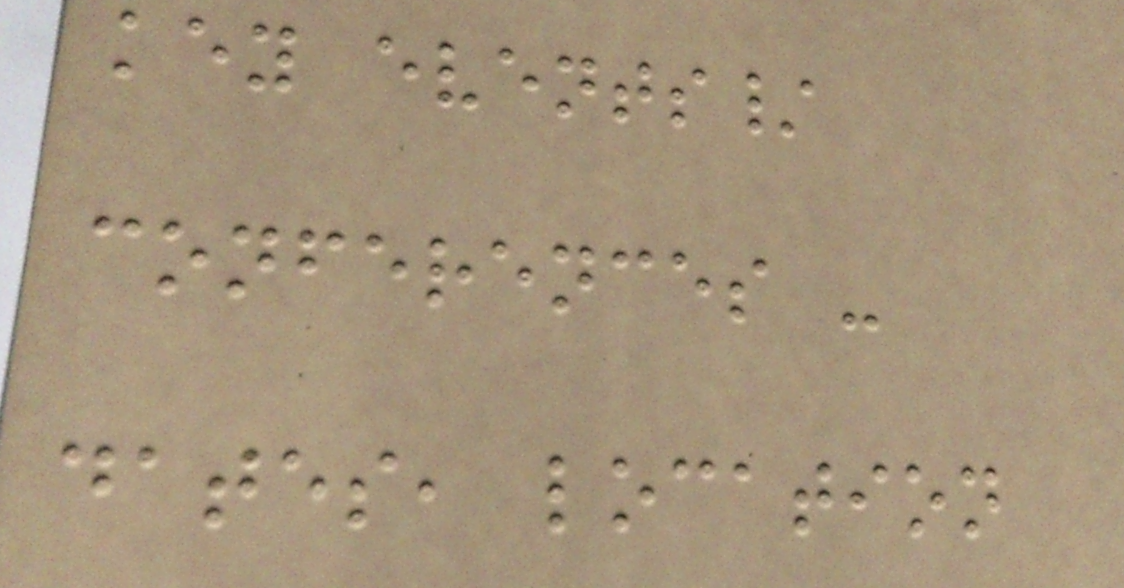key events/
conferences -
dates, location
